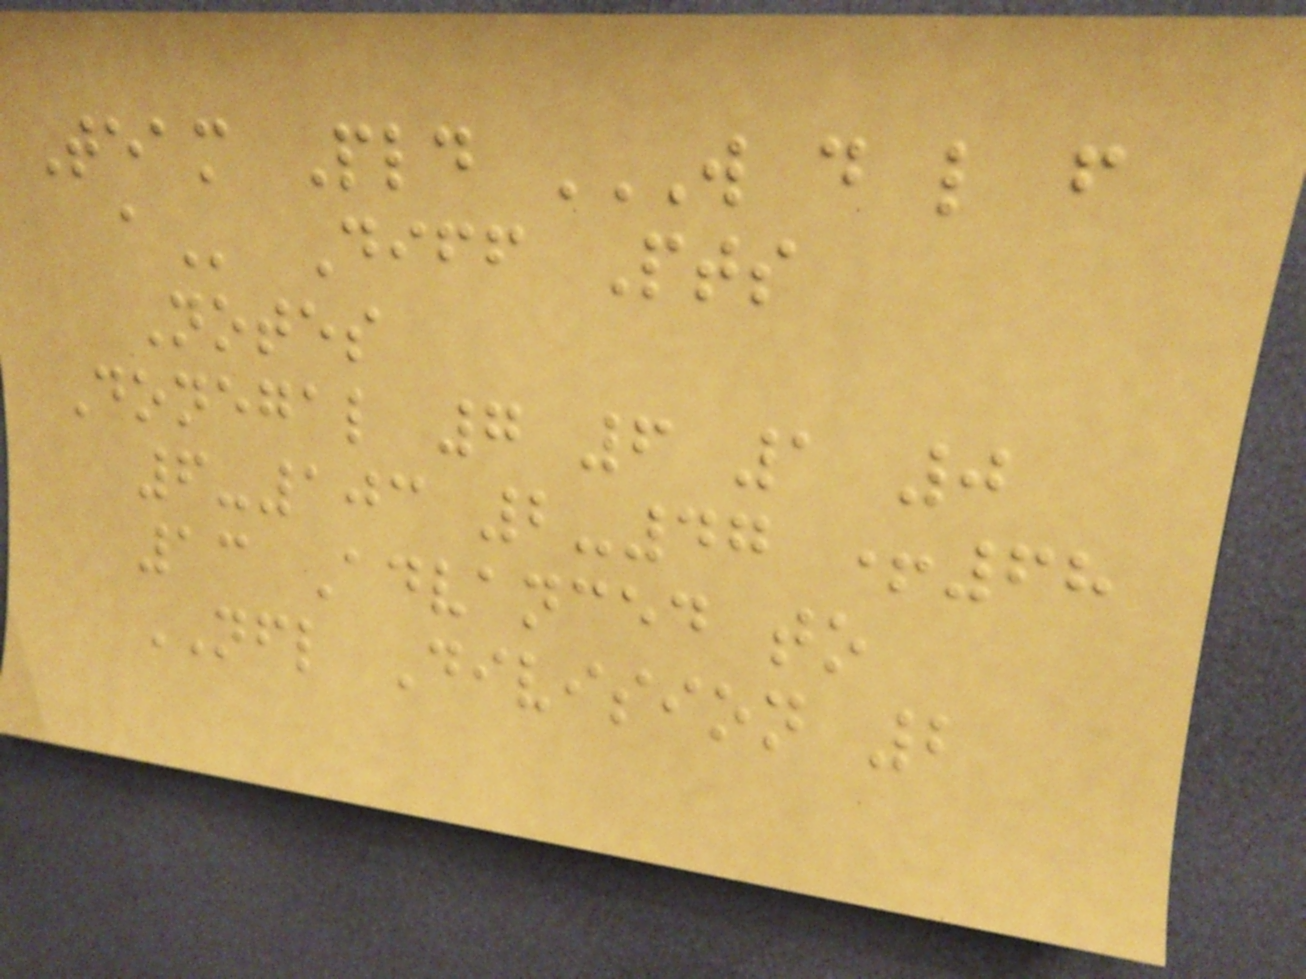Team Pld W D L F
A Diff Pts
Notes
Donegal 7 6 1 0
6-103 2-47 +68
13 Advanced to
NFL Division 2
